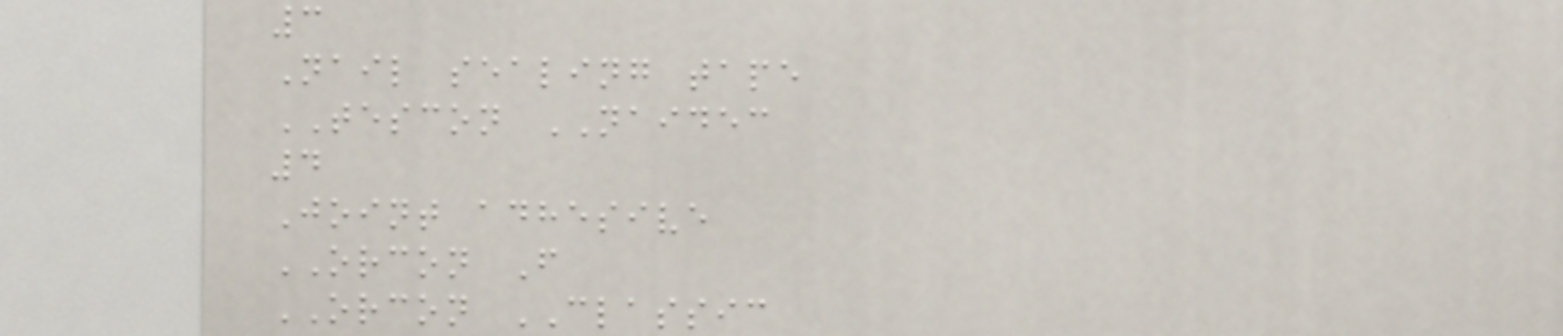3
Nail sealing tape
TESCON NAIDEC
4
Joint adhesive
ORCON F
ORCON CLASSIC
